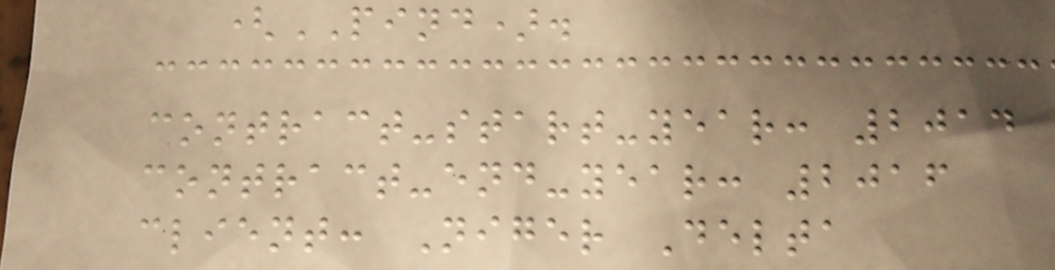(PIND).
contract-start-year: 2014
contract-end-year: 2016
client: Niger Delta
